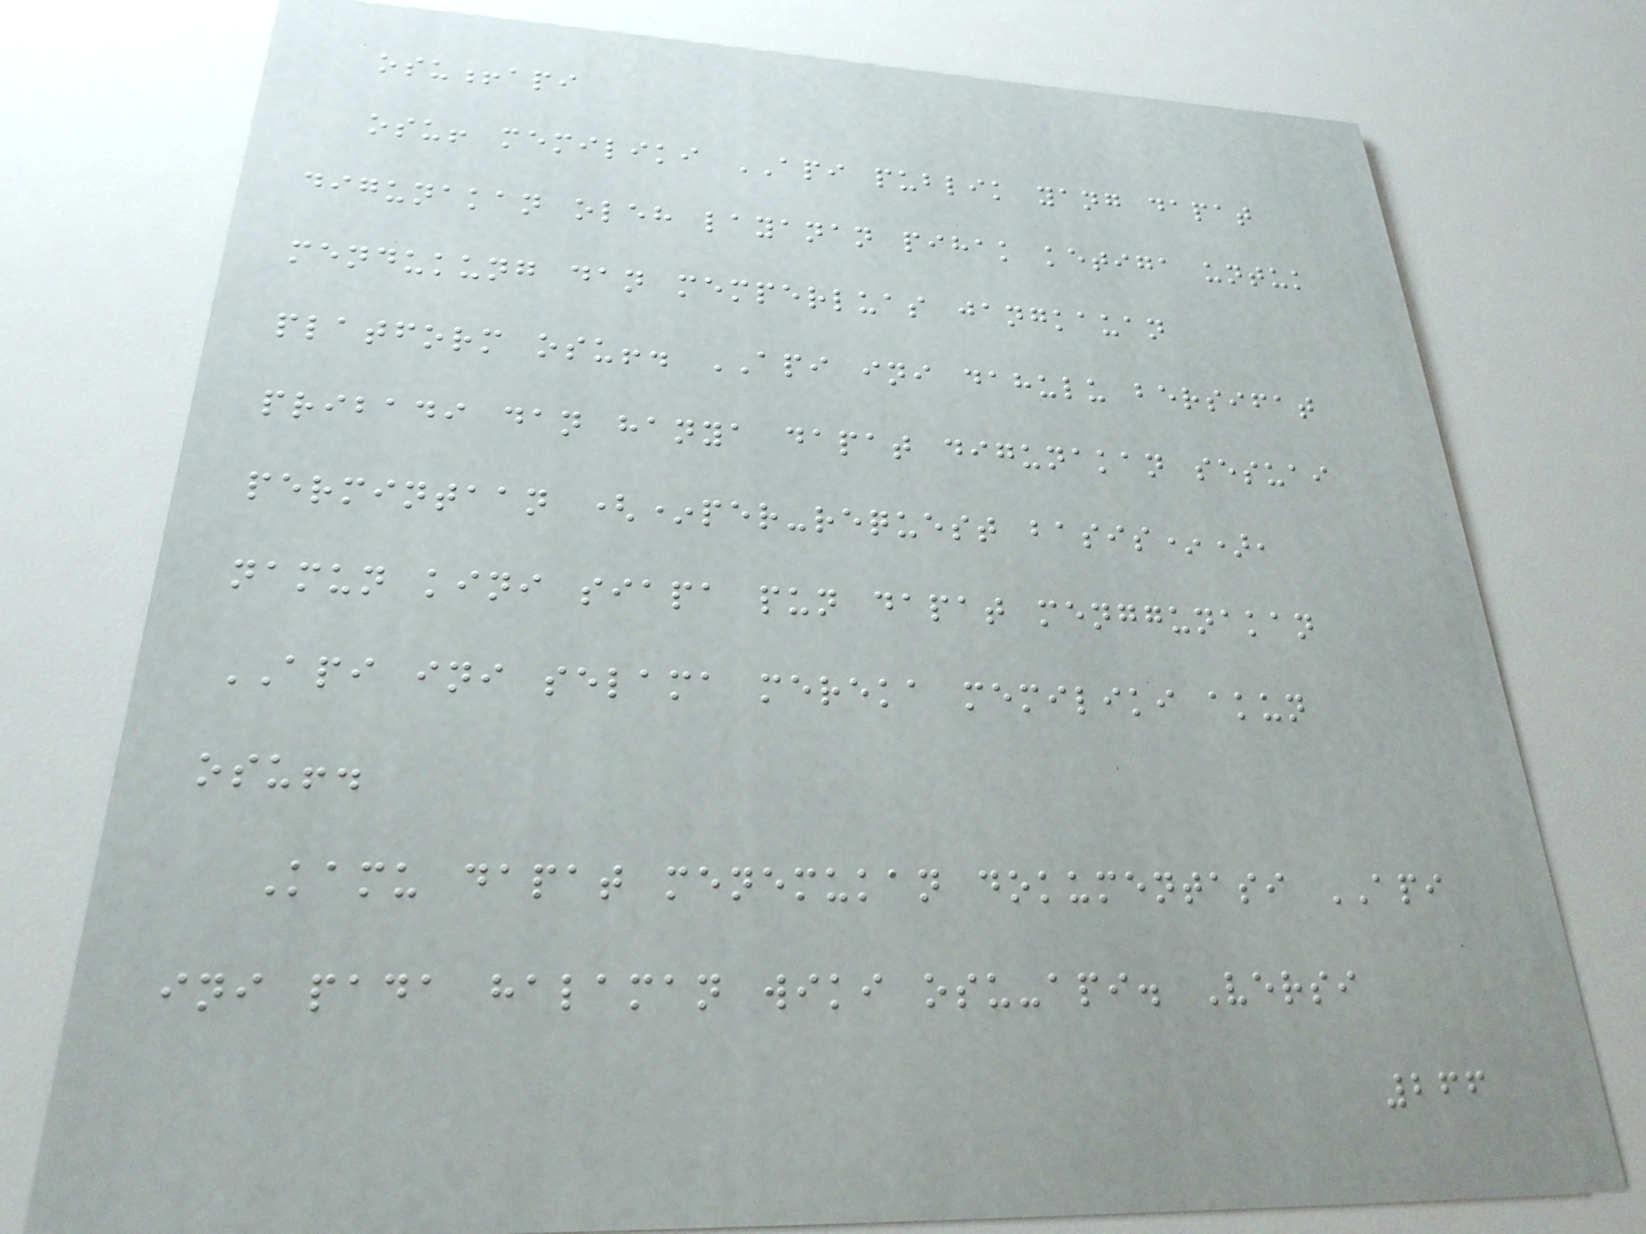osu!api
osu! memiliki API publik yang dapat
digunakan oleh layanan pihak ketiga untuk
mendukung dan memperluas jangkauan
platform osu!. API ini dahulu bersifat
pribadi dan hanya dapat digunakan sesuai
permintaan (*per-request basis*),
namun kini siapa pun dapat menggunakan
API ini selama mereka memiliki akun
osu!.
Kamu dapat menemukan dokumentasi API
ini pada halaman wiki osu-api. Versi
266
